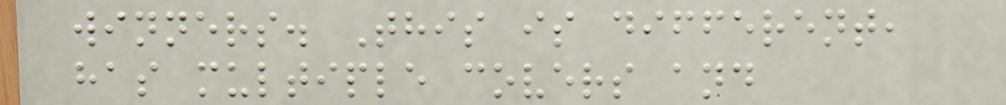winners. This is different,
has multiple covers and
